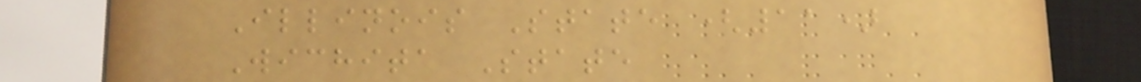Illinois State (11)
Wichita State
